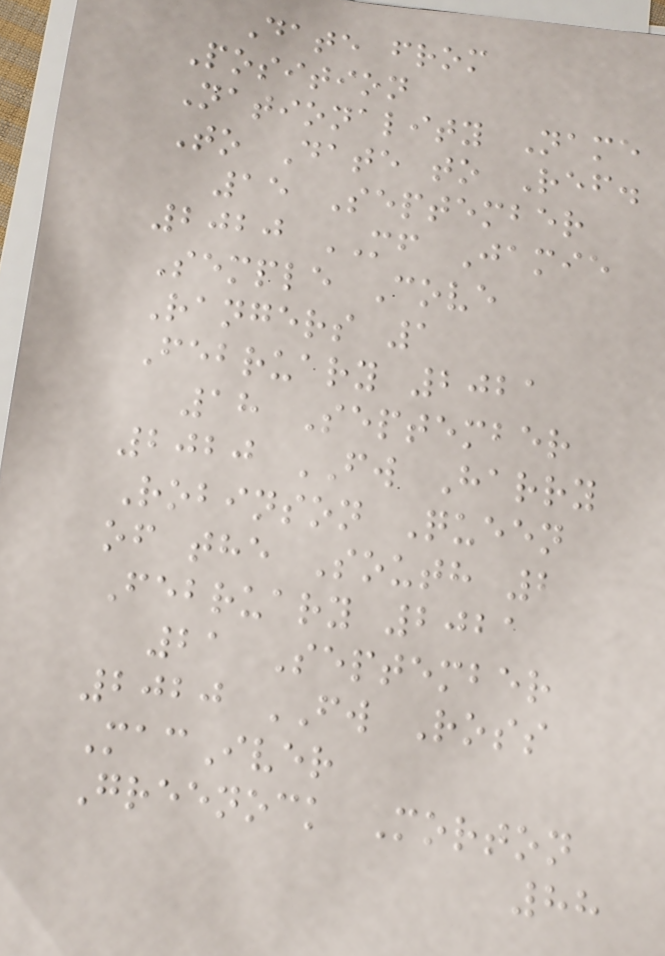Date from
Position
Nationality Name
To Date to Ref.
15 September
2020 MF Jamie
Semple Cove
Rangers 1
February 2021
18 September
2020 FW Harry
Robinson Queen
of the South 2
February 2021
21 September
2020 FW Ross
MacIver
Greenock Morton
88
